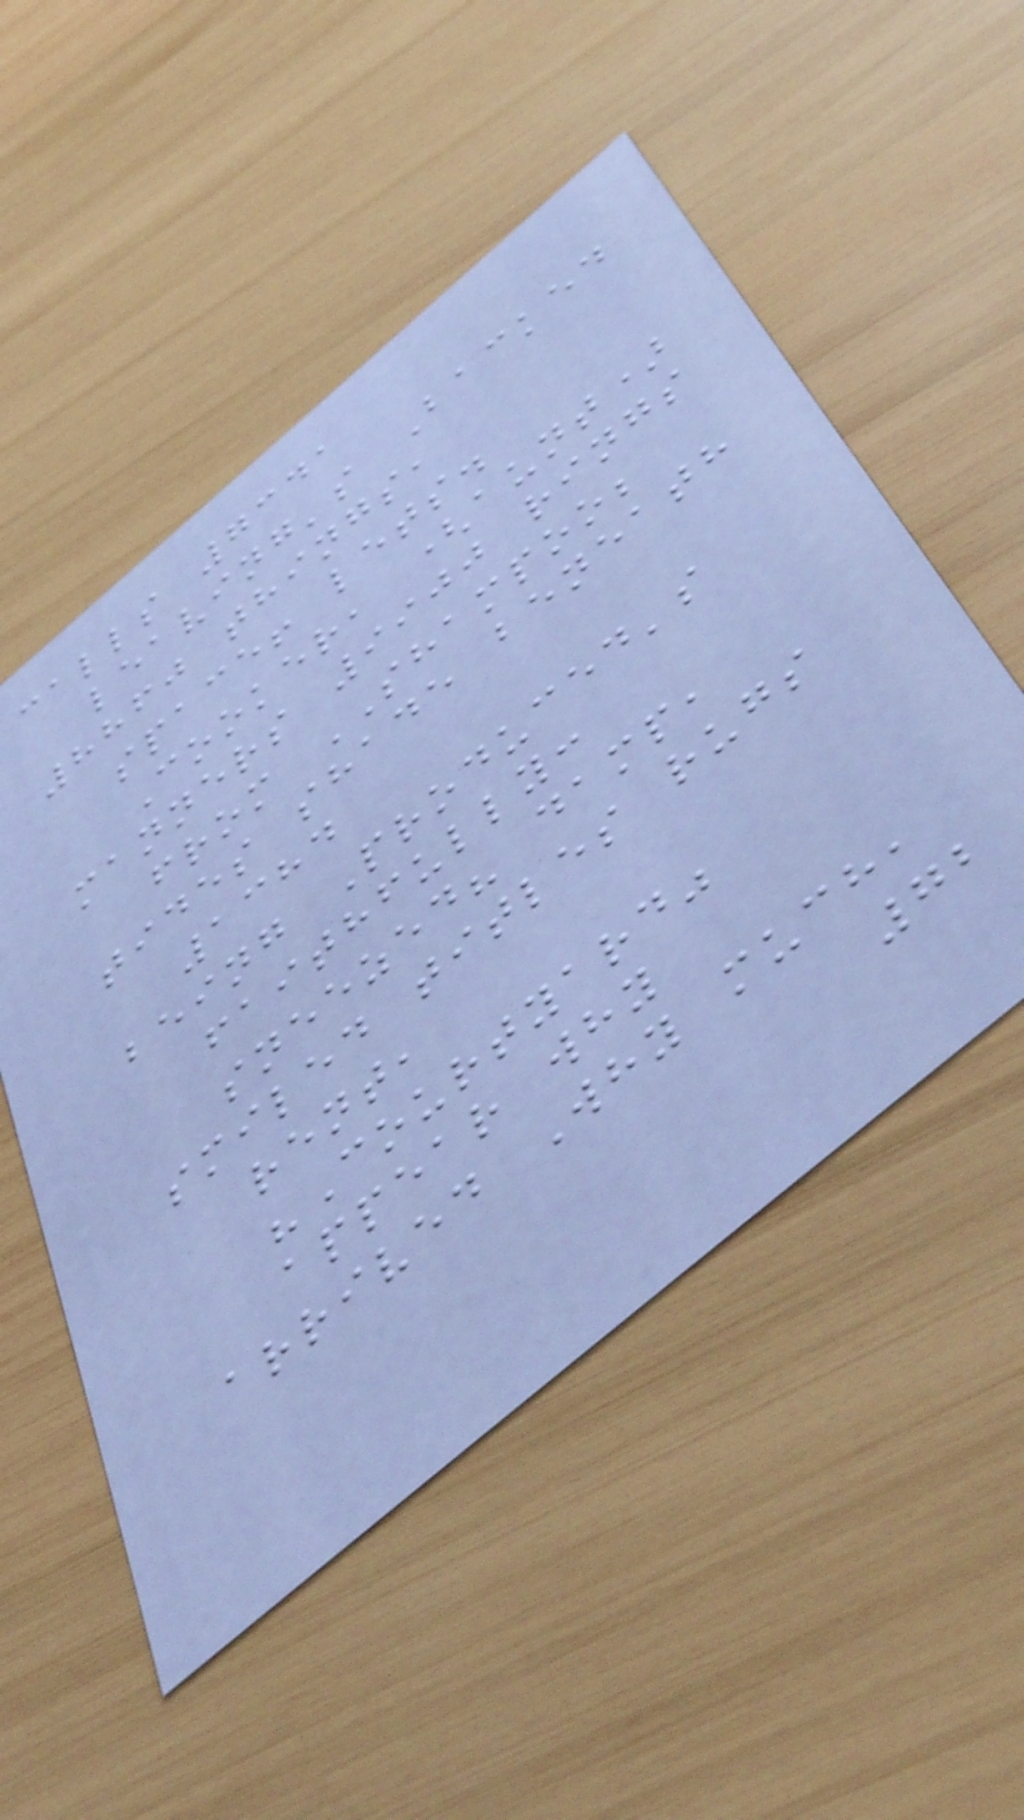calls 7341
leaving's Backed
8860 things,
space! lets.
Cooker, (aunt)
manners 9900 rings
from SHAMPOO;
tides shade beneath
1384
being Produced's
faithfully:
sneezed? damp,
smiled titles rugs
rent,
"Courtyard"
appear why
arrived Why much,
72
